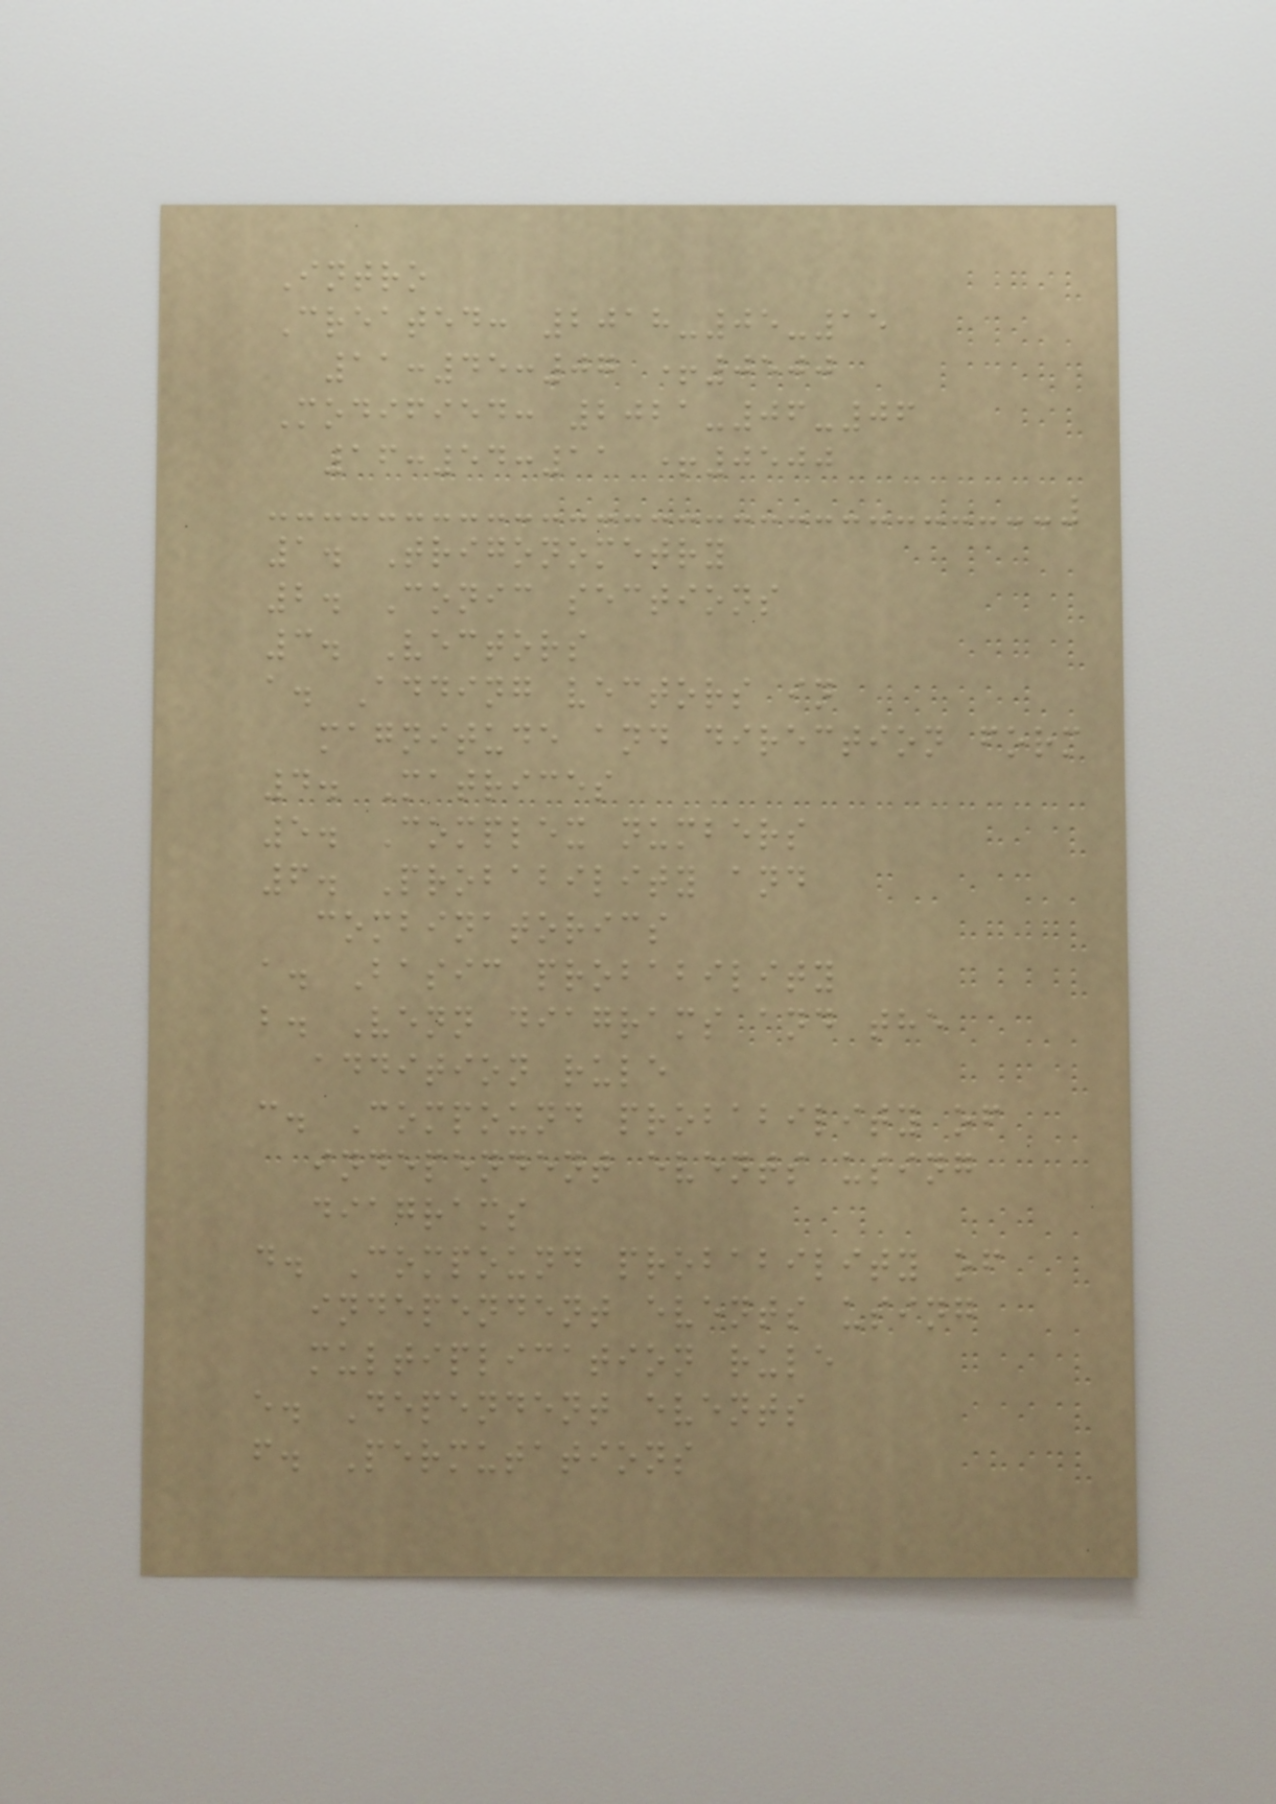Intro
Created: 2018-05-15
11:45:07 +0500
Modified: 2021-06-06
16:54:11 +0500
1. Trigonometry
2. Conic sections
3. Vectors
a. Adding vectors in
magnitude and direction form
4. Matrices
5. Complex numbers
6. Probability and
combinatorics
a. Basic probability
b. Venn diagrams and the
addition rule
c. Compound probability of
independent events using
diagrams
d. Compound probability of
independent events using
multiplication rule
e. Dependent events
f. Permutations
